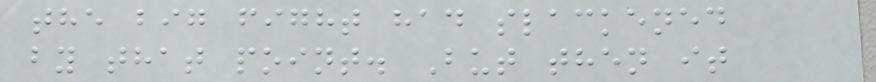the big fight had slackened
by that point. But then it
